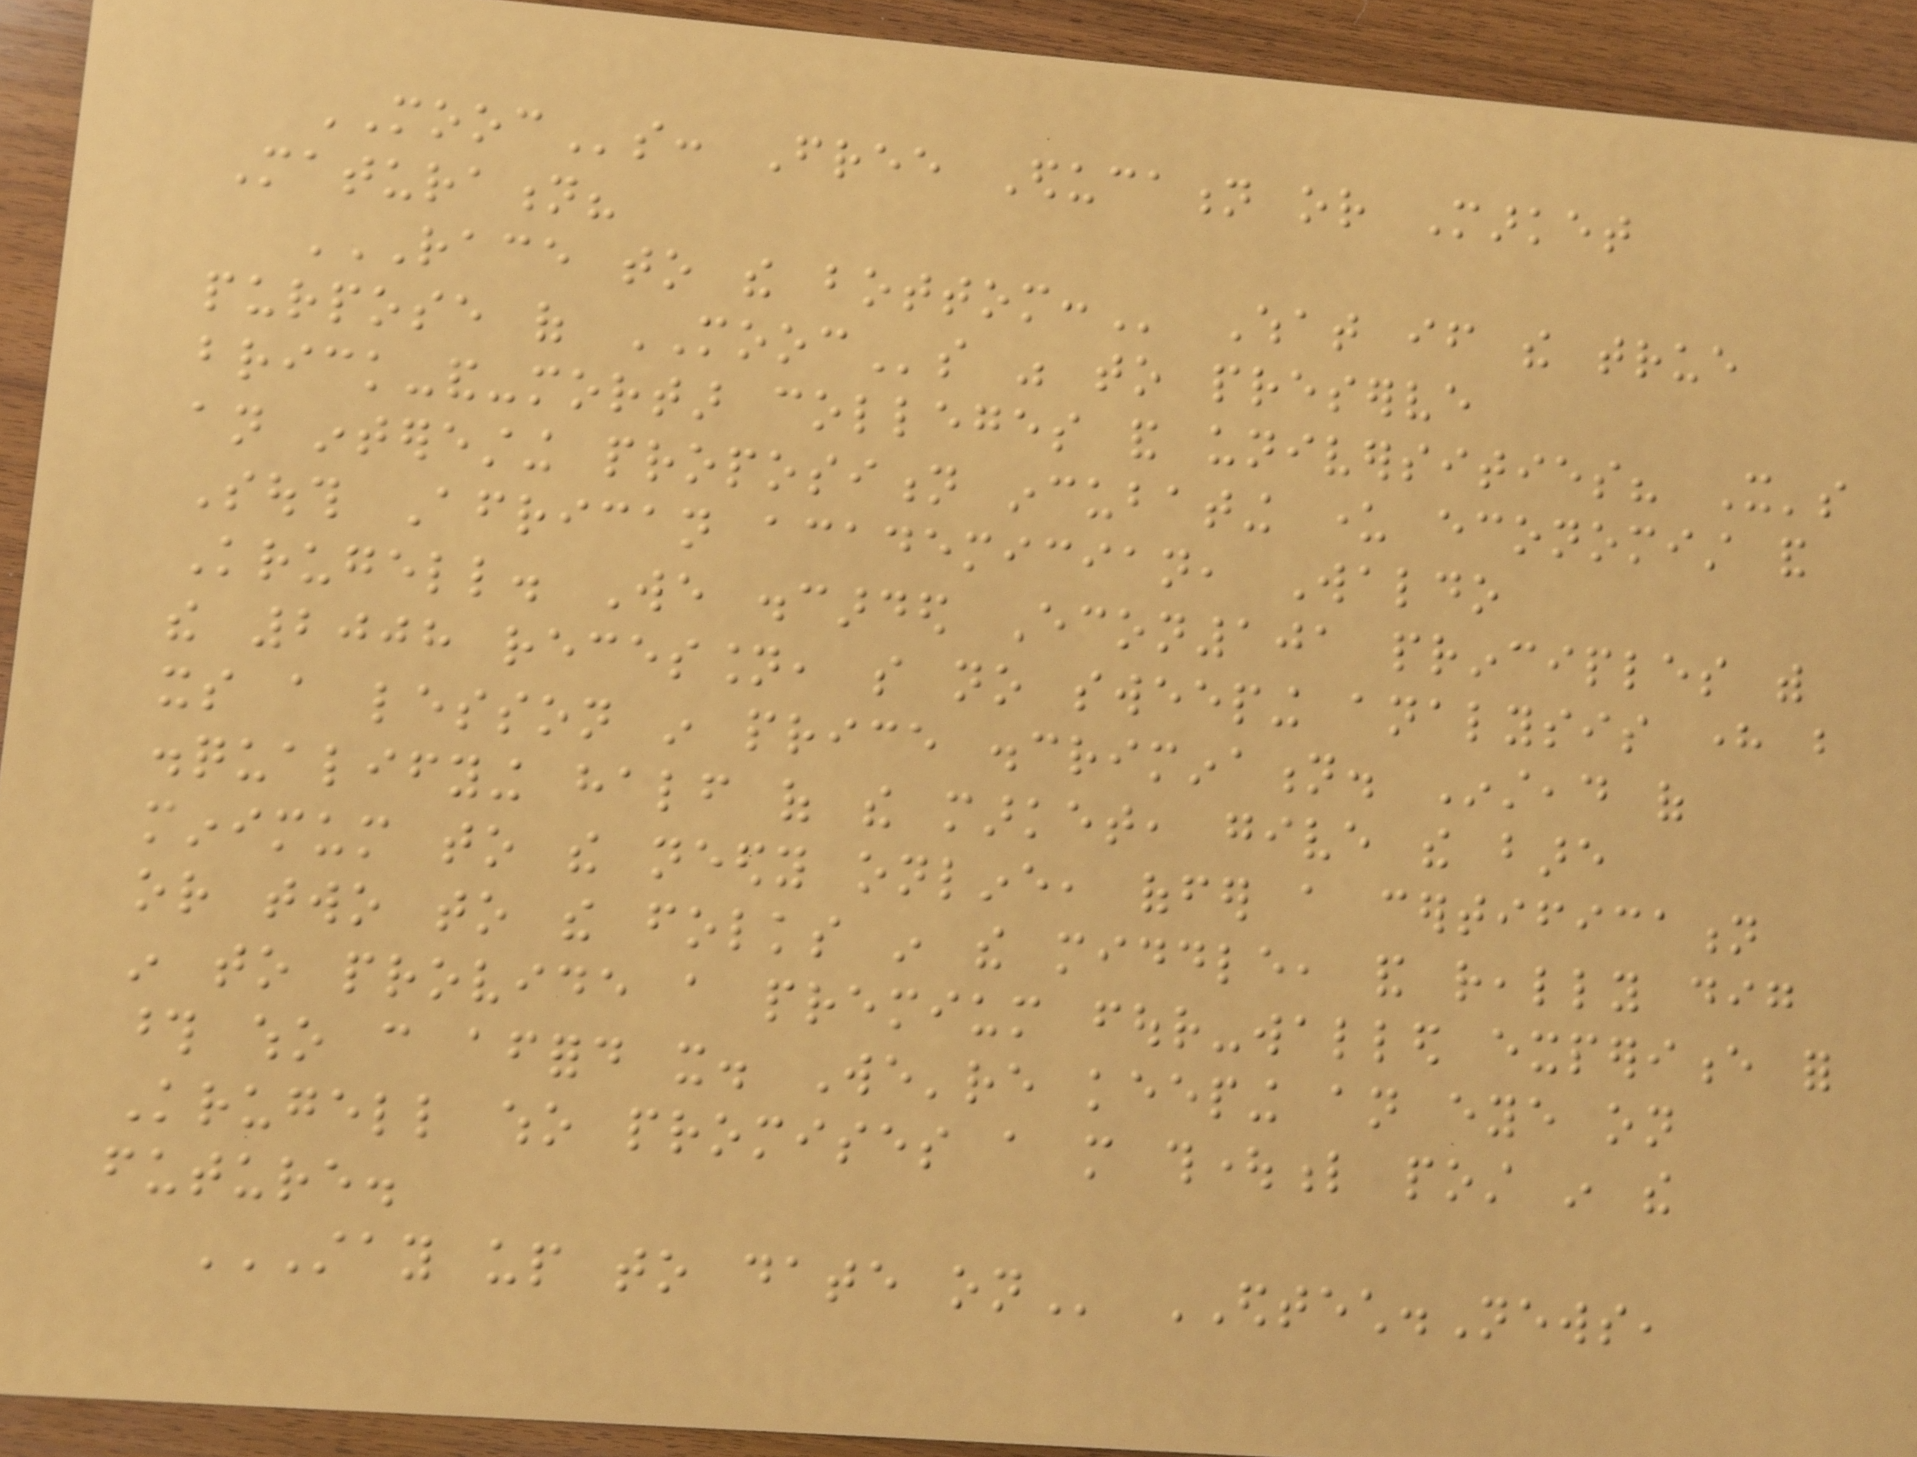MOOCs: Free Education or Market
Maturation?
RACE TO THE BOTTOM: What if the true
purpose of MOOCs was to preserve
brick-and-mortar colleges and universities? It's
an interesting proposition incubating under economist and
South African academician, Waldo
Krugell. We discarded Econ101 principles with
the 2008 recession, so no sweeping analysis here but
its a lesson in price discrimination. Instead of
disqualifying half of the market, give the bare
minimum to the needy online, offer a certification
or two to the folks in the middle, and really dig
in to provide a premium four-walled experience for
those who can afford it. We're keeping an eye on
Krugell who promises a more thoughtful post in the
future.
STAY UP TO DATE ON EDTECH.News,
